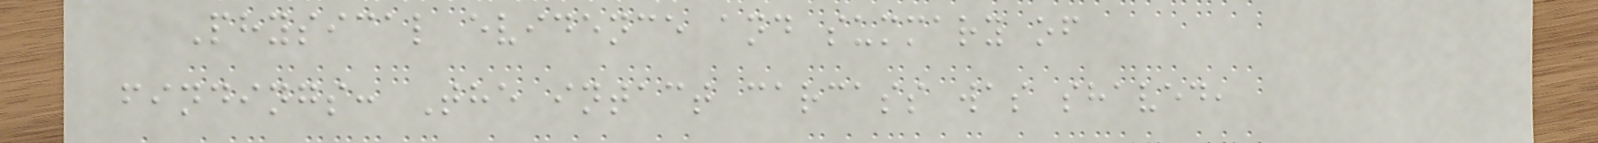Physical evidence and summary of
findings: The intact carcass was shaved,
